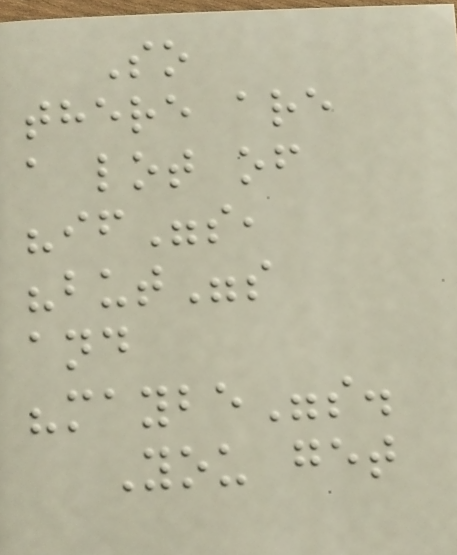So
there are
a lot of
"if"s,
"but"s
and
"maybe"s.
You get
